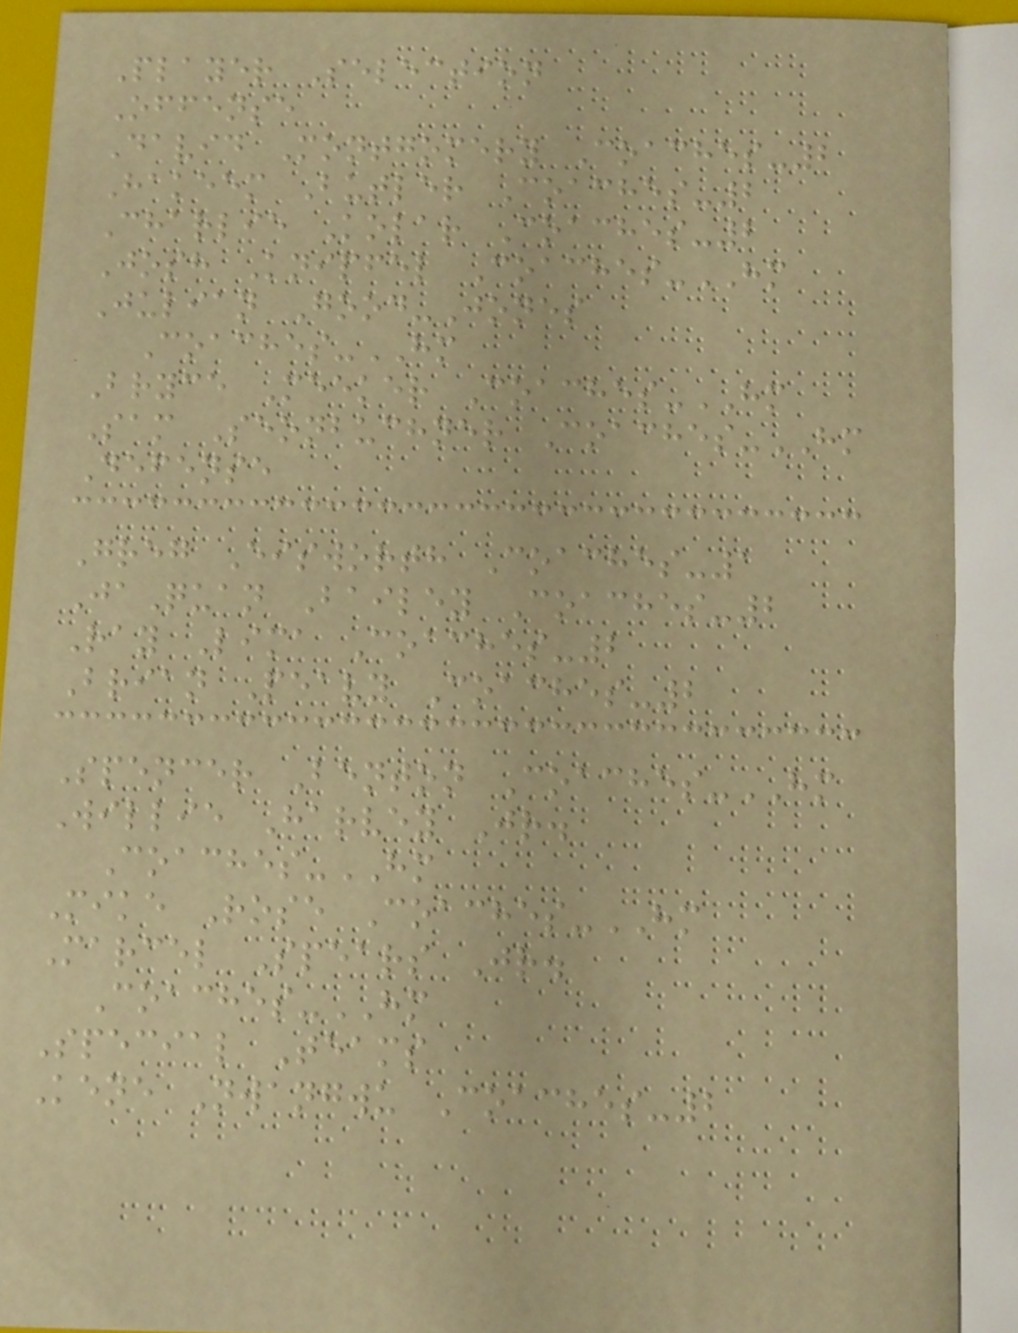Player Selection
Offense
David Montgomery Coaches-2
Hakeem Butler Coaches-2
Charlie Kolar Coaches-2
Josh Knipfel Coaches-HM
Julian Good-Jones
Coaches-HM
Bryce Meeker Coaches-HM
Sam Seonbuchner Coaches-HM
Defense
Greg Eisworth Coaches-1
JaQuan Bailey Coaches-2
Ray Lima Coaches-2
Brian Peavy Coaches-2
Spencer Benton Coaches-HM
Willie Harvey Jr.
Coaches-HM
Mike Rose Coaches-HM
Marcel Spears Jr.
Coaches-HM
Special Teams
Kene Nwangwu Coaches-2
